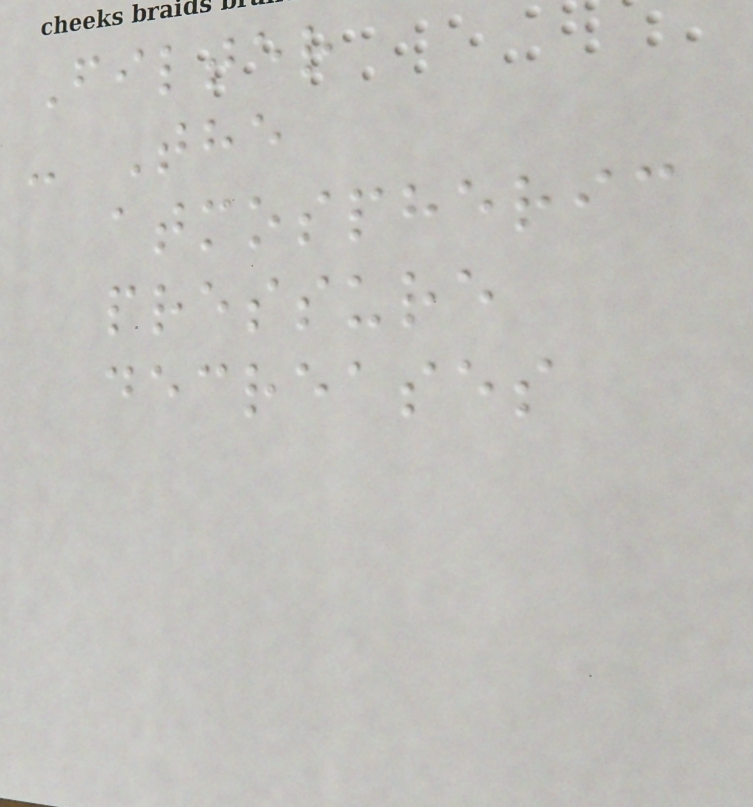Filter
- The
atmospheric
pressure
decreases
